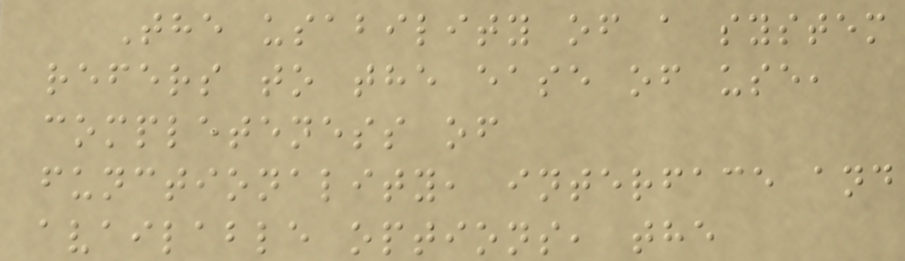The usability of a system
refers to the ease of use,
completeness of
functionality, interface and
available options, the
